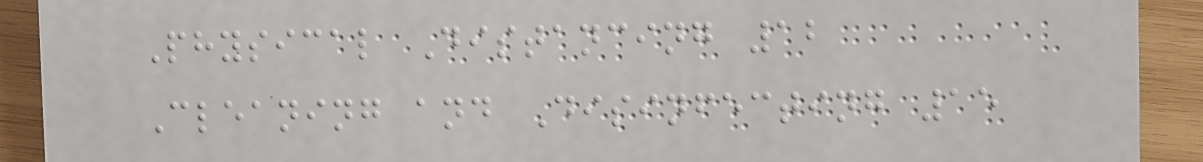Physical Distancing 12
Cleaning and Disinfecting 15
